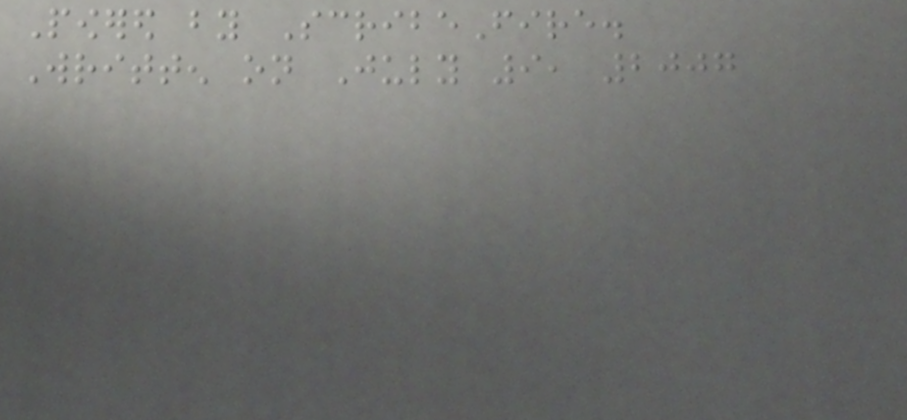Powered by ScribeFire.
Written on July 9, 2007
